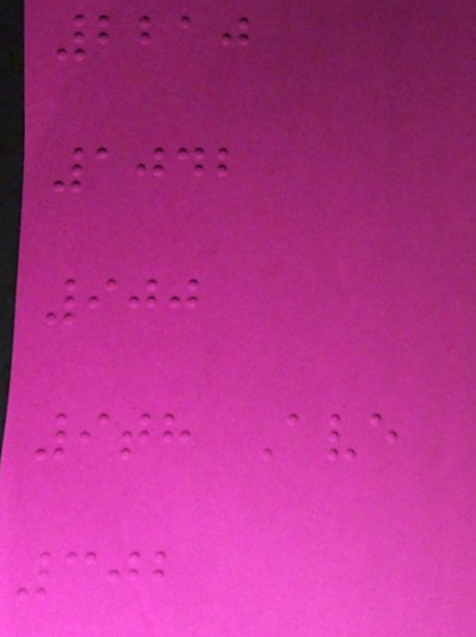2210
1042
900
9th Ave
302
